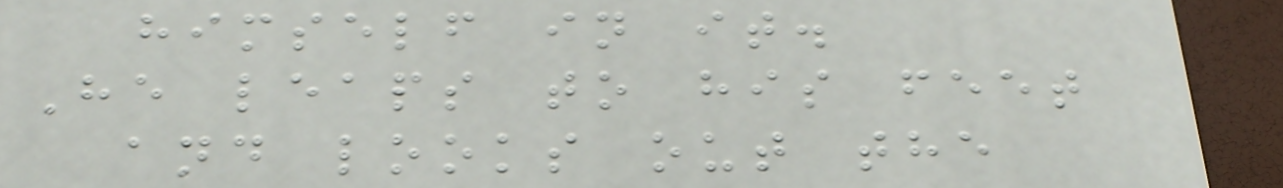himself in it.
He leaps to his feet
and looks out the
